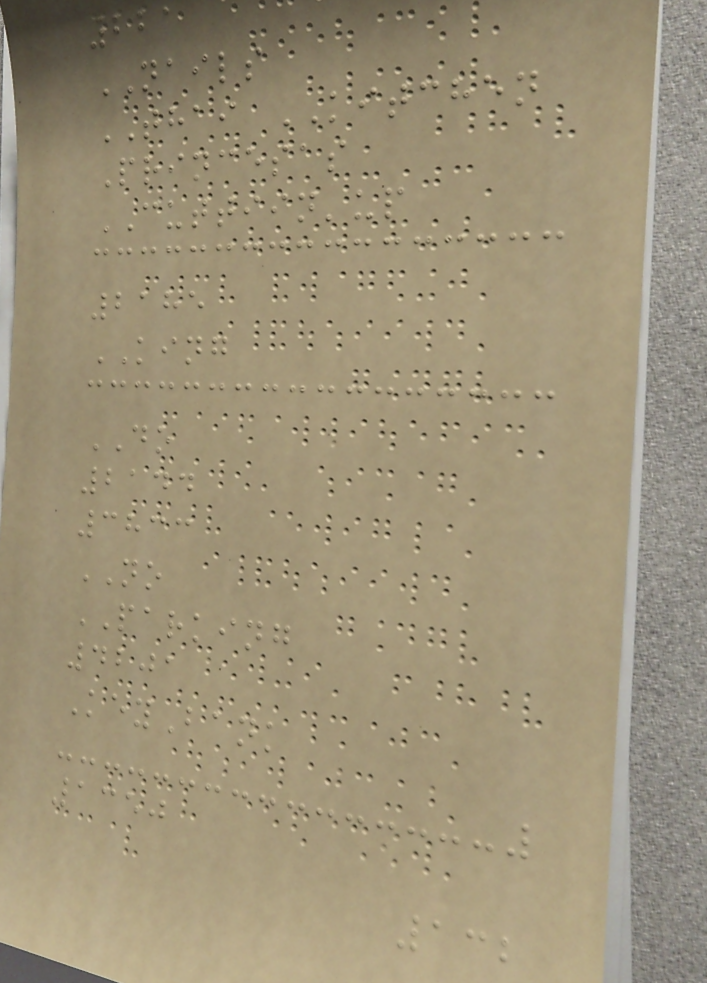221
NAILS
THAI KITCHEN
Princesas
CUTTIIN'up
2185
KING
DO
2144
3833
NO
PARKING
4201
KeyBank
1350
132
